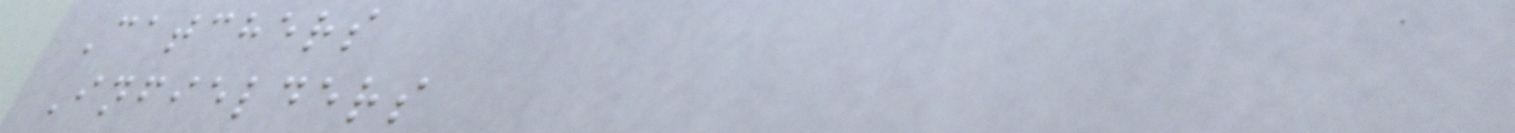Catchers
Infielders
